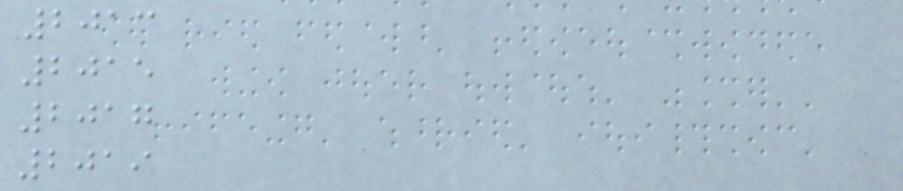2013
2015
2017
2019
